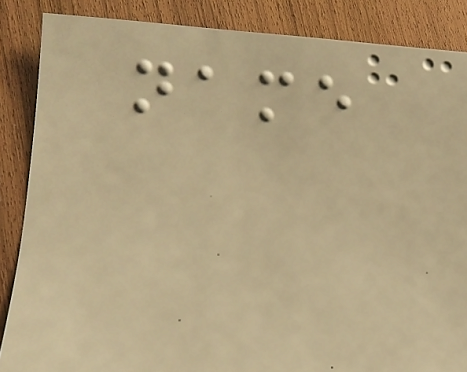name
